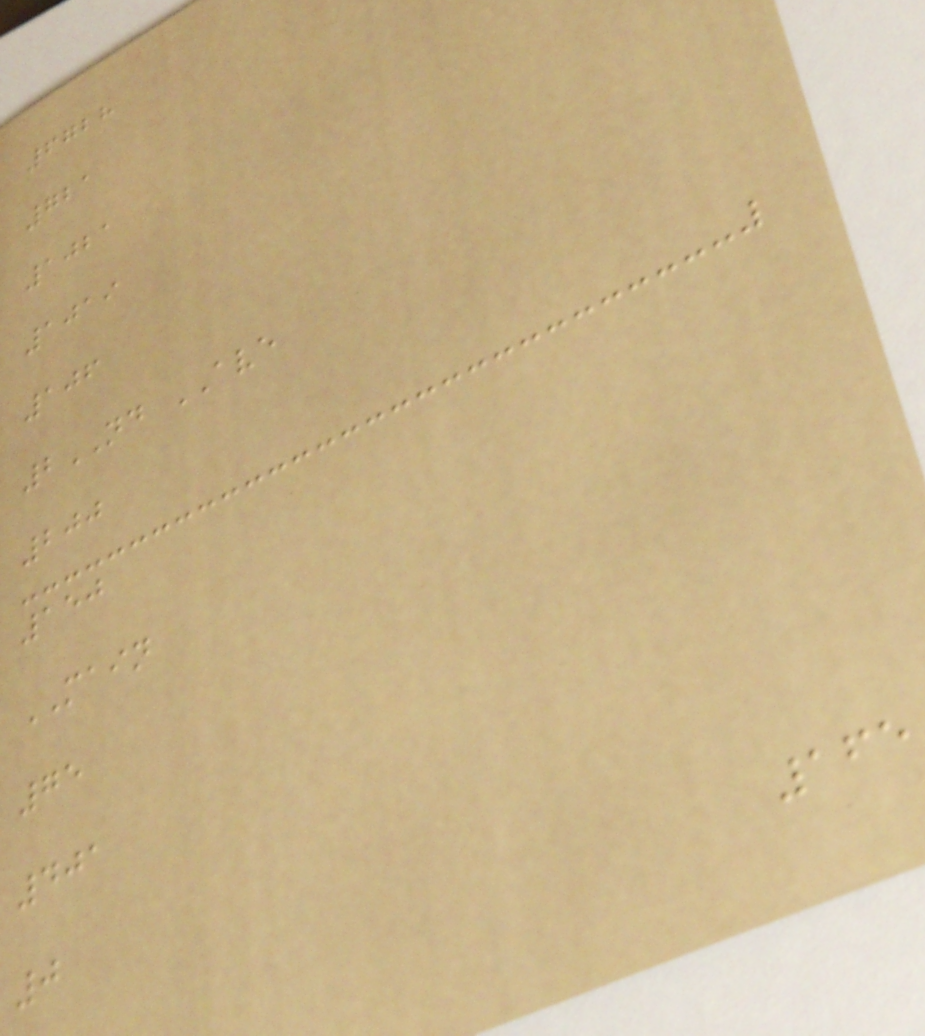6728
721
1021
1019
106
2ND AVE
200
150
MAIN
75
401
0
165
